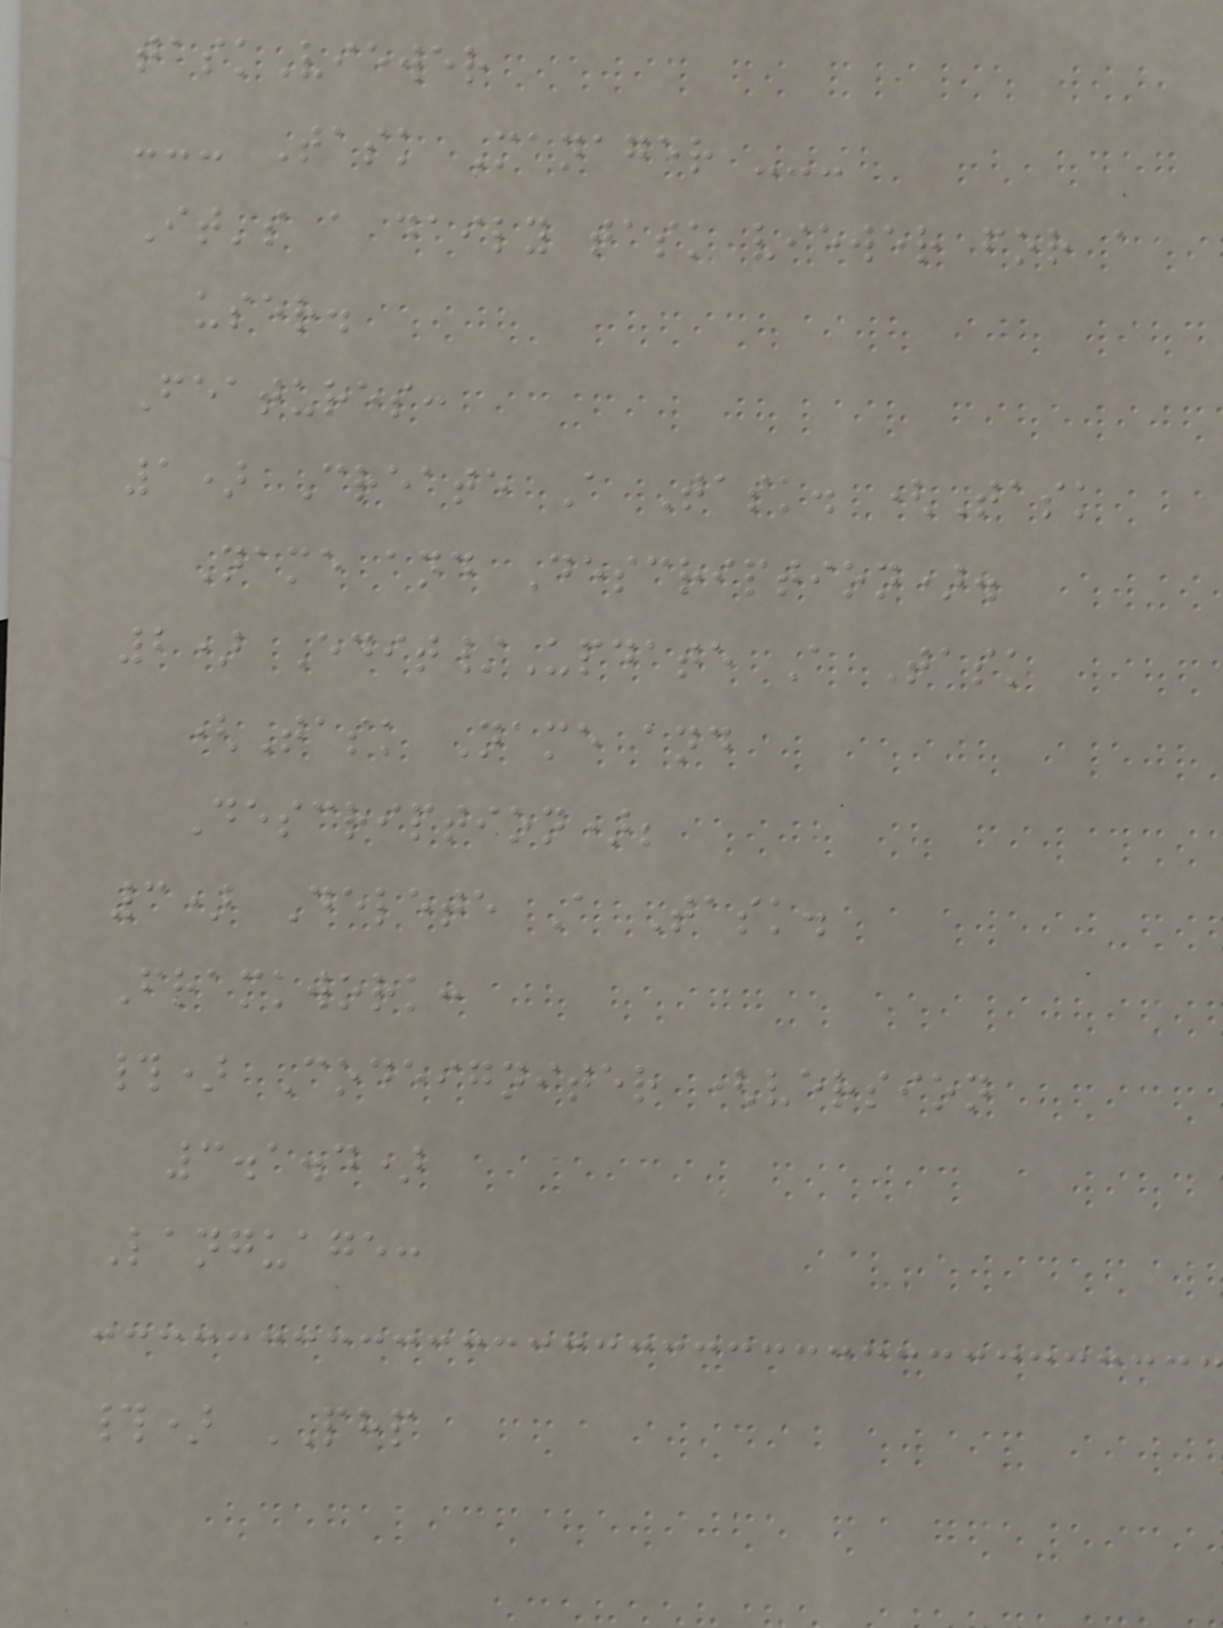taskViewer
--- Task Manager ---
It's a daily task viewer for a
user.
Features:
1) Create A Task. (Task
Name and Description).
2) Edit/Update A Task
(Task Name and
Description);
3) Delete A Task.
Framkwork:
#) Codeigniter (version
3.1.4)
Language:
#) PHP
